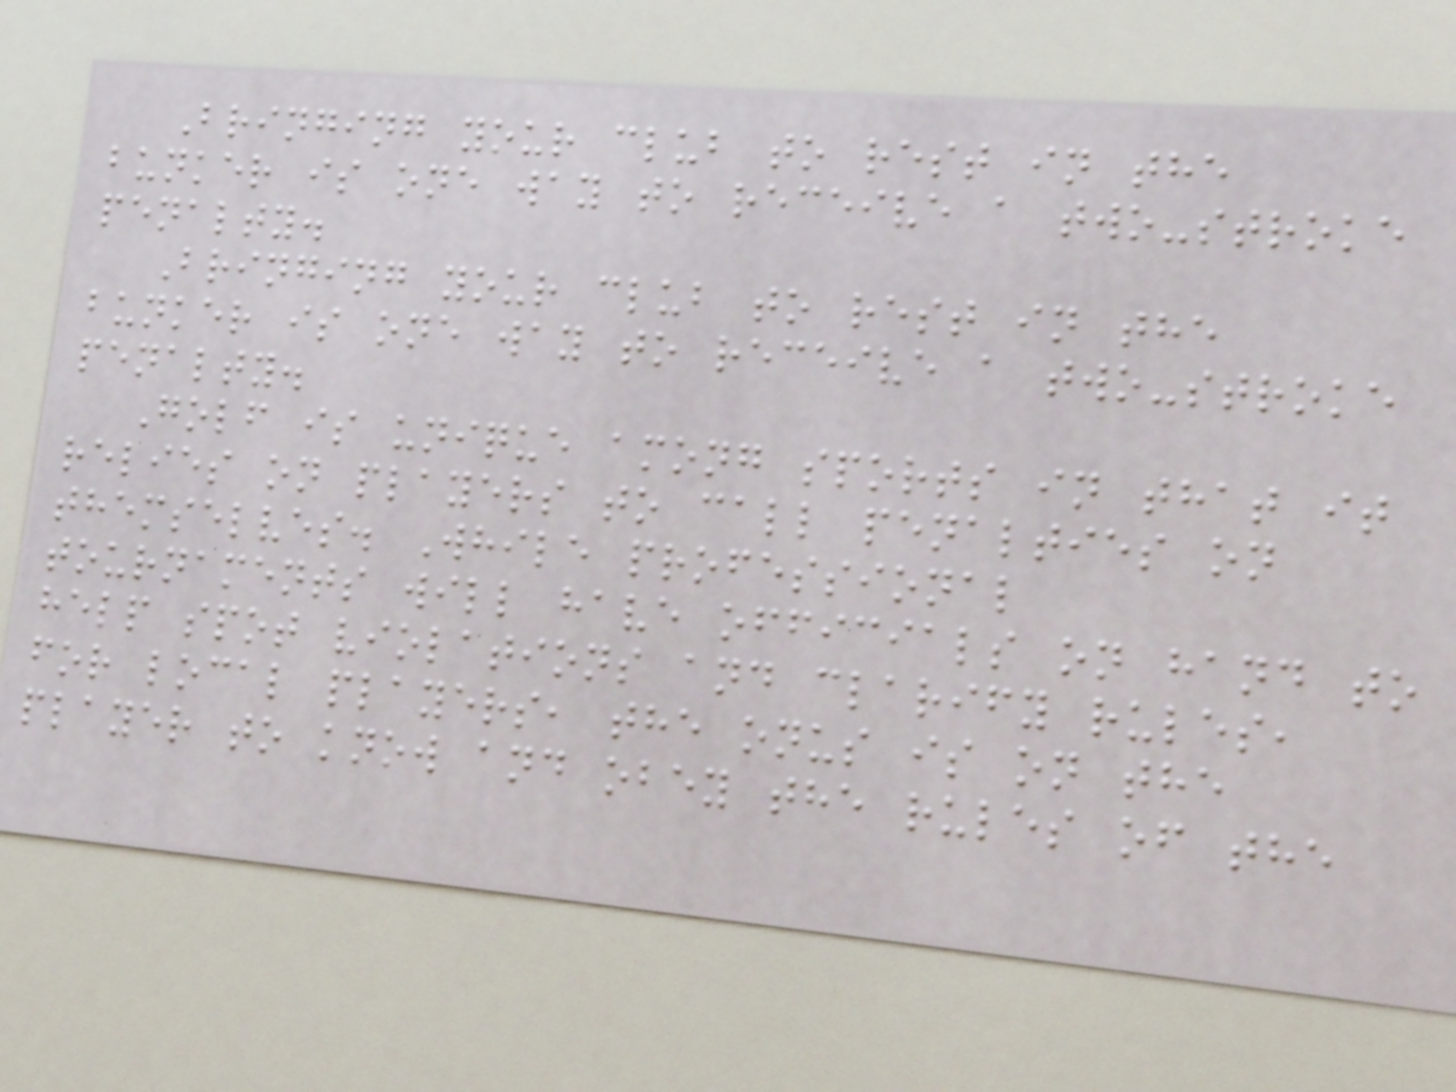Bringing your club to rest in the
bunker is one way to receive a two-stroke
penalty.
Bringing your club to rest in the
bunker is one way to receive a two-stroke
penalty.
Golf is unique among sports in that it
relies on players to call penalties on
themselves. While professional
tournaments will have officials on hand to
help spot violations and clarify rules,
for local players, the onus is on the
player to know and obey the rules of the
